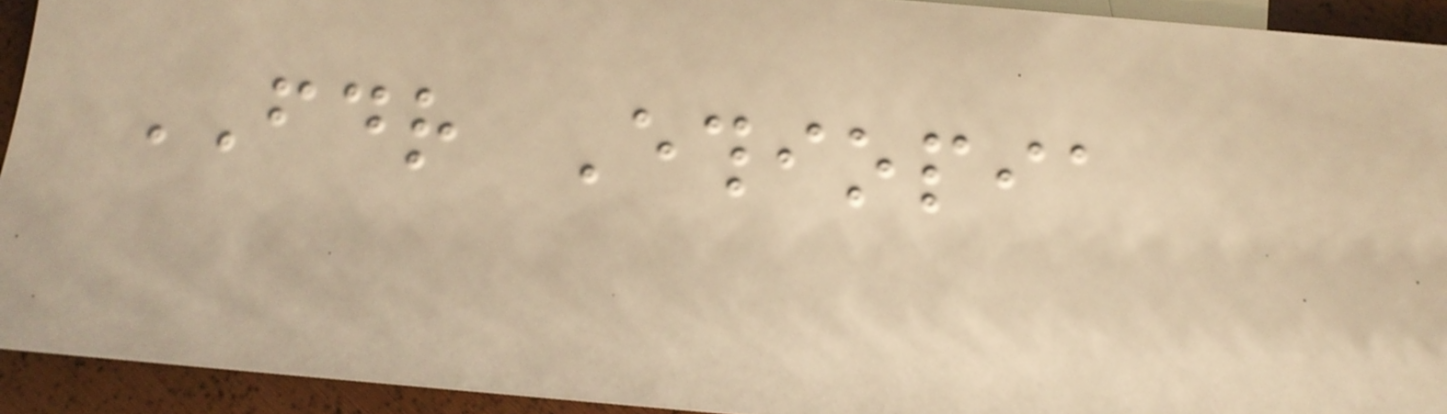FDR Ethiopia
